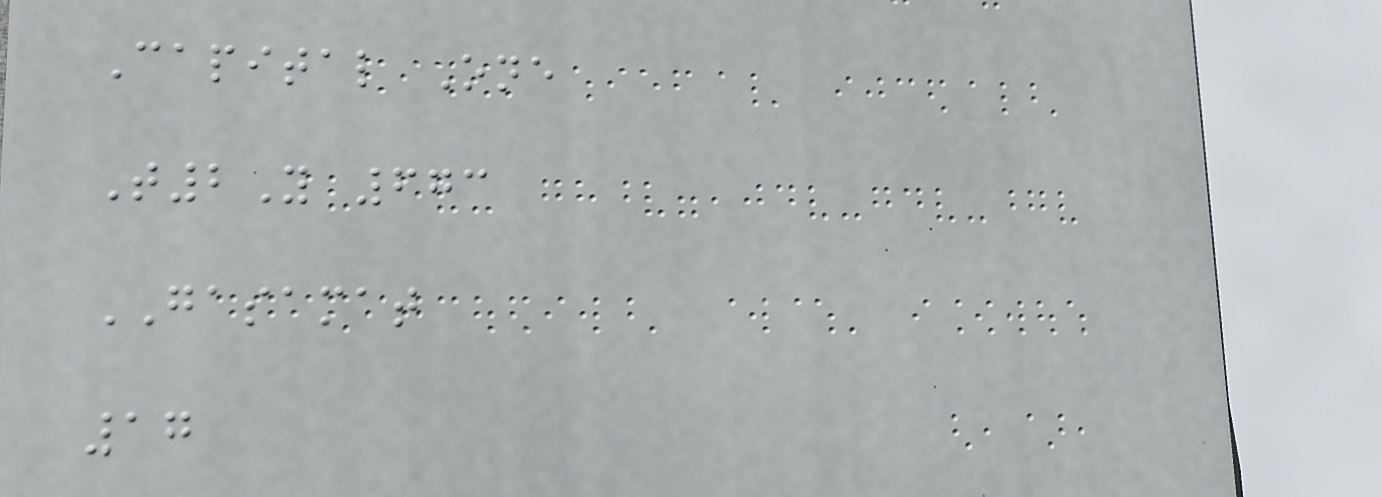Capital One
T2Y 673
GASAMAT
17
